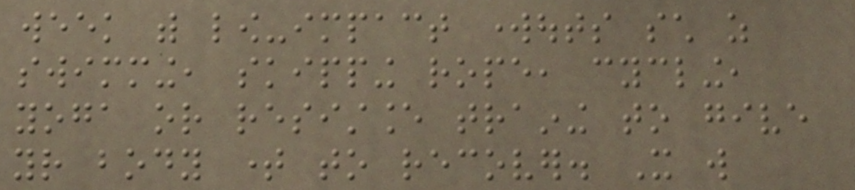week with low-impact workouts such as
swimming, skipping rope, cycling,
yoga or resistance training to give
your body time to recover. It will
